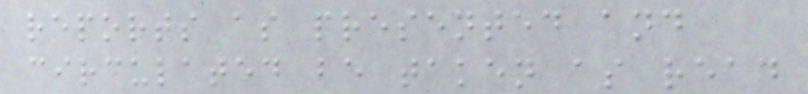reports as presented and
circulated be taken as read
